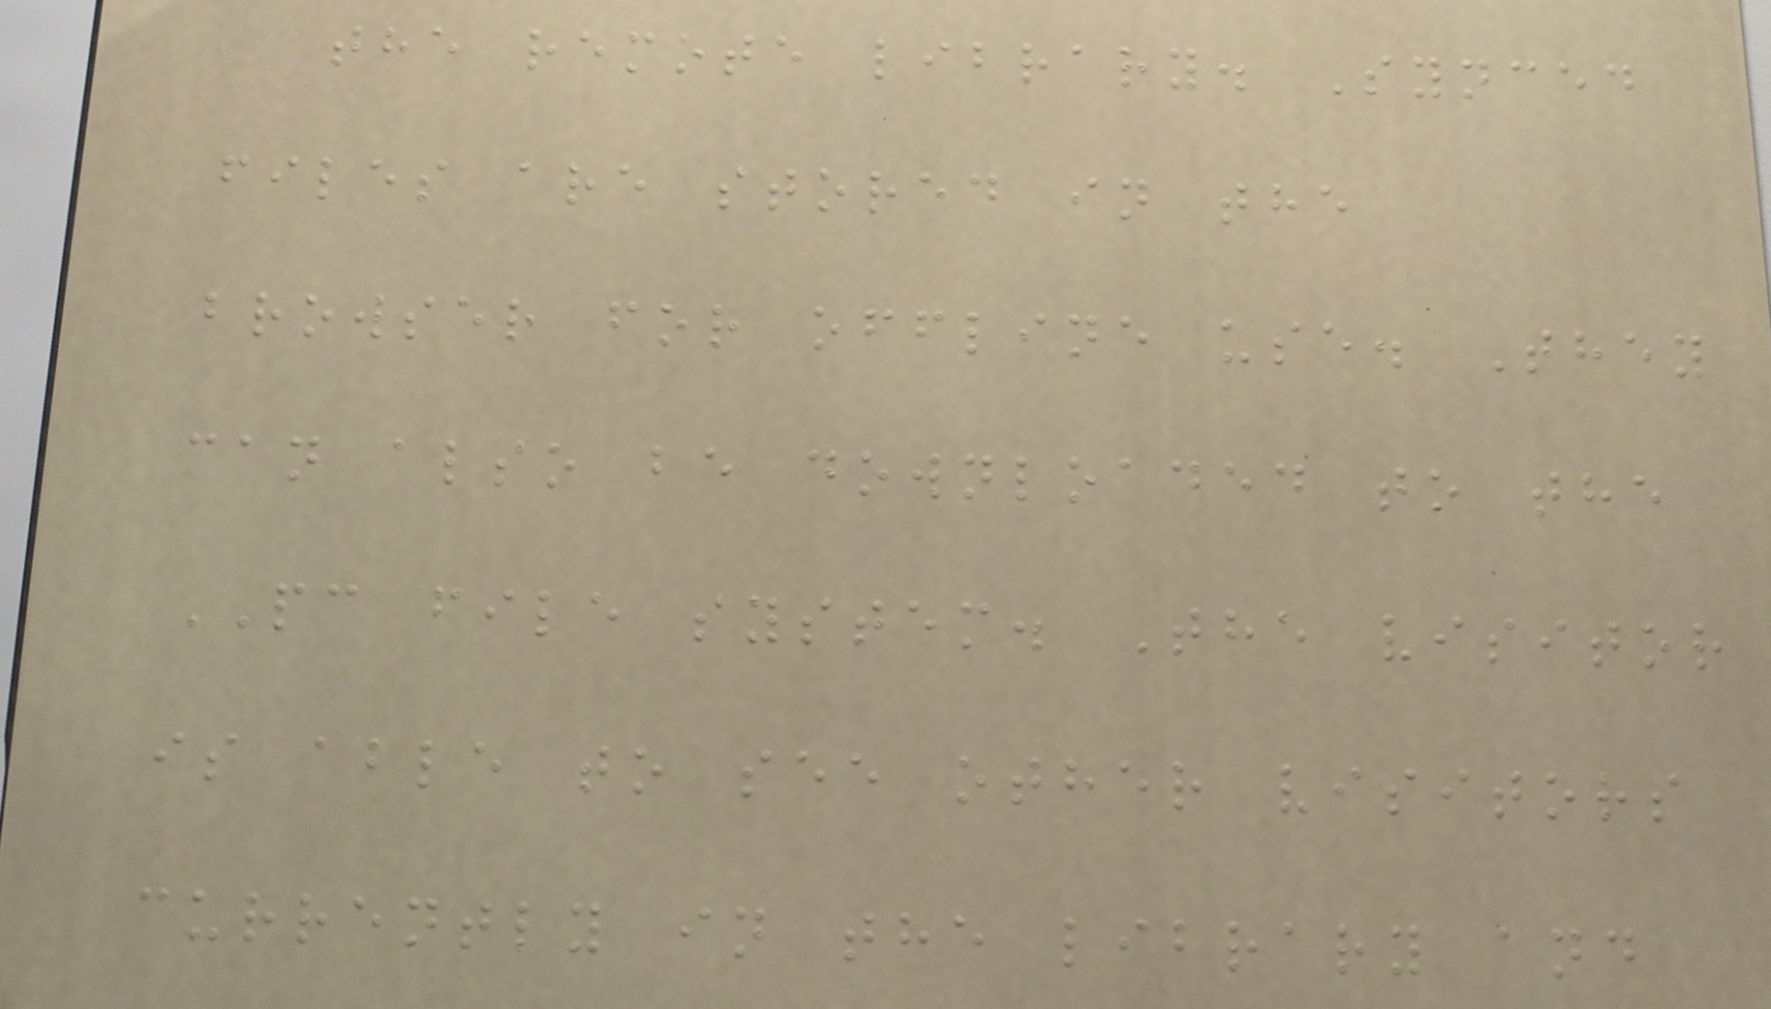the remote library. Synced
files are stored in the
browser for offline use. They
can also be downloaded to the
PC file system. The visitor
is able to see other visitors
currently in the library and
